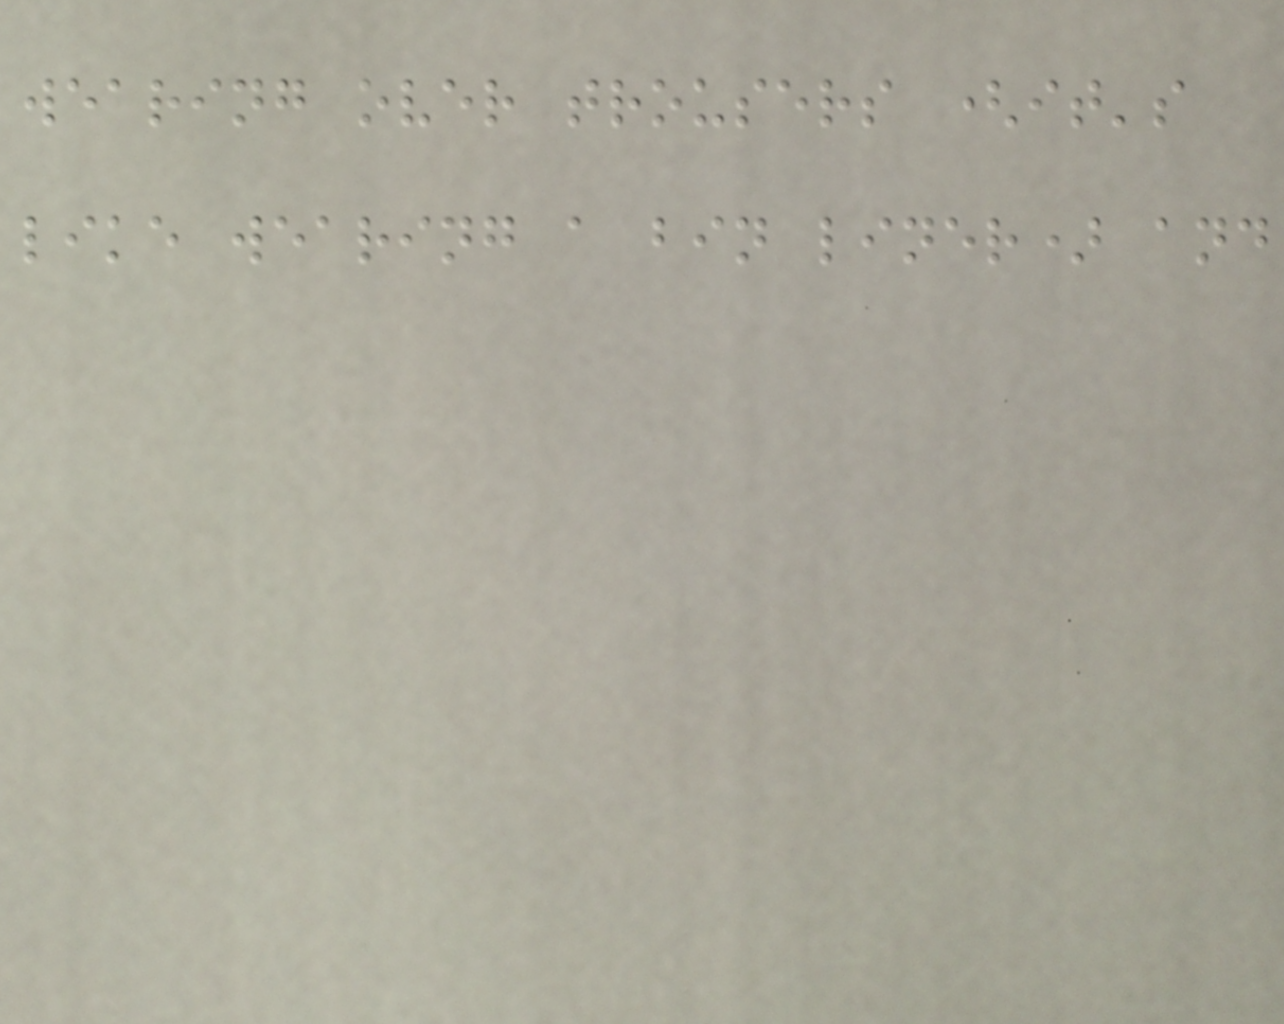wearing over trousers (it's
like wearing a bin liner) and
